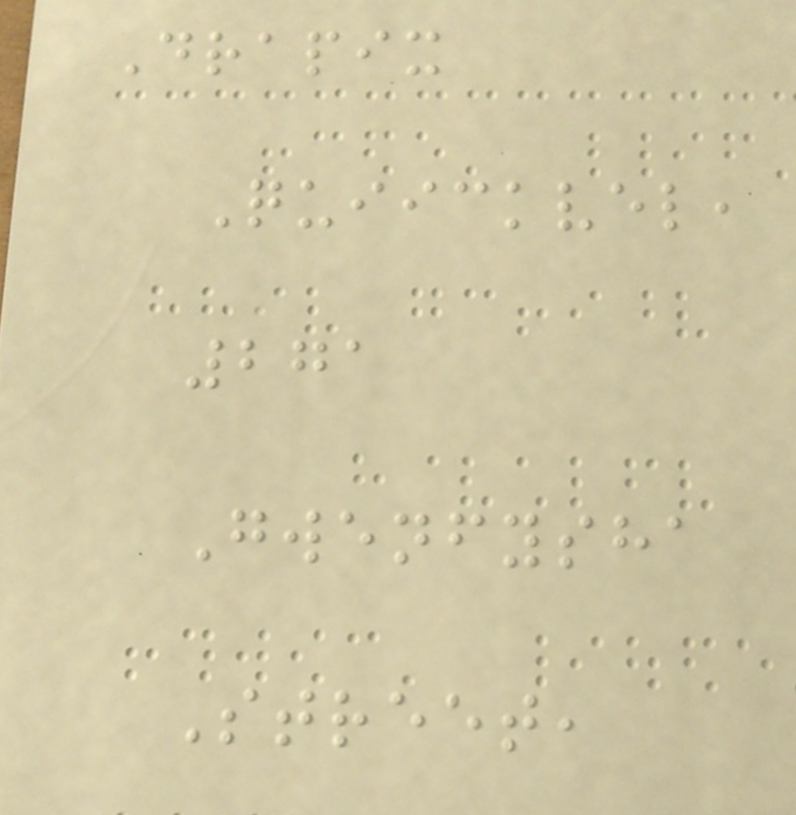Drapix
Quiickvel,
271
Gwenfysha
Street,
